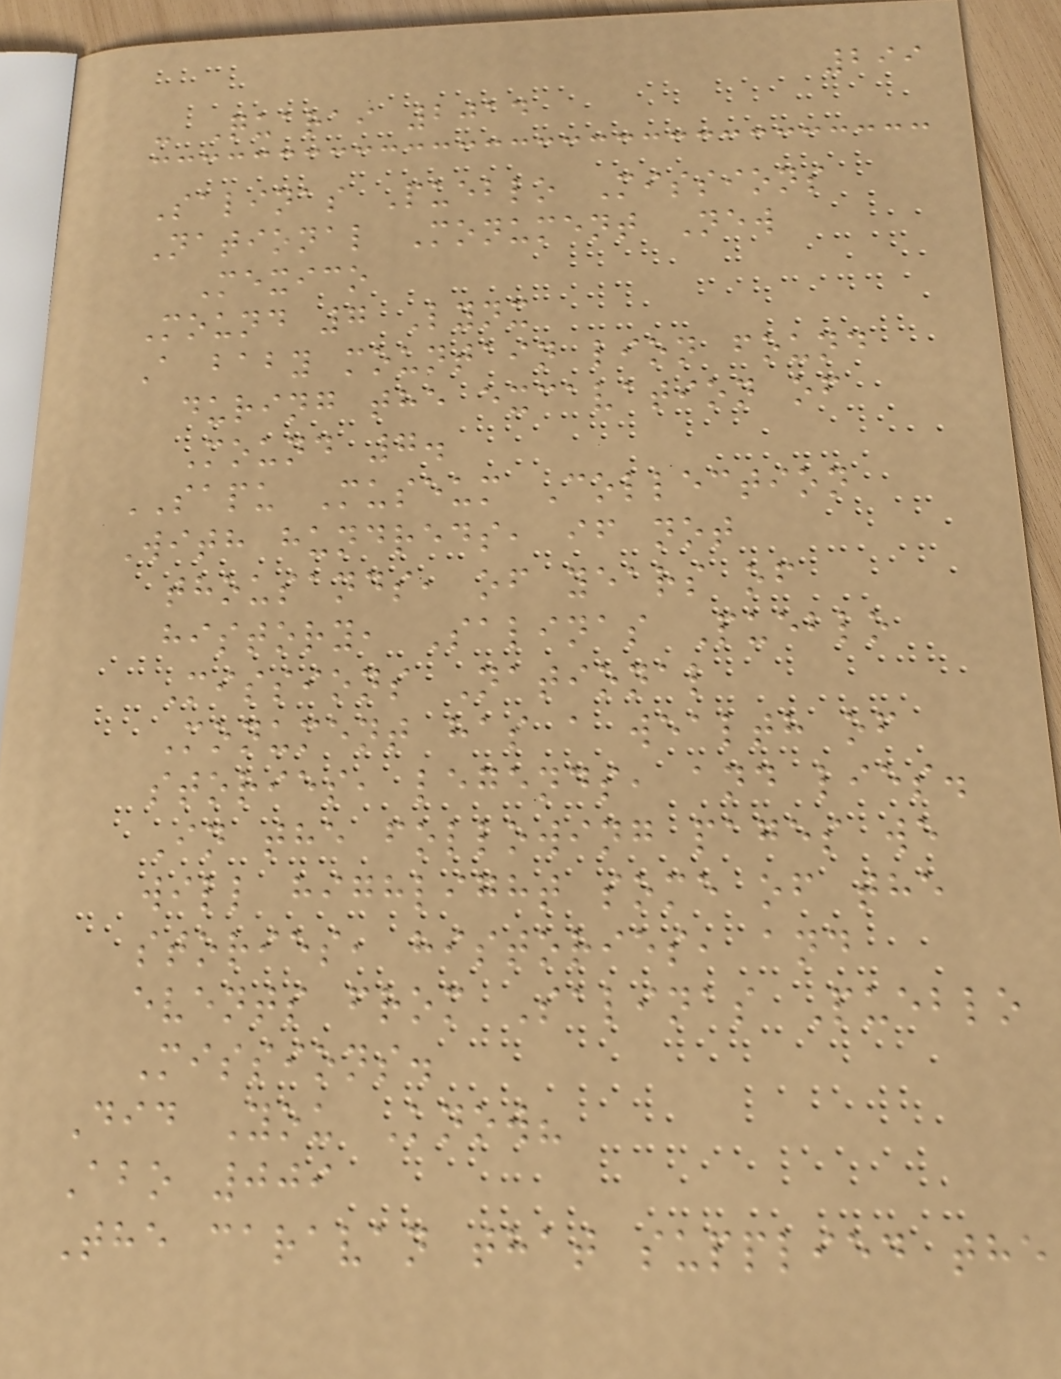299
- Quarai 2014
Salinas Pueblo Missions
National Monument New
Mexico
Mound 7 Lynx
A baby mountain lion found
during the excavation of
Mound 7.
SAPU Museum Collection
With hundreds, if not
thousands, of years of
history, Salinas Pueblo
Missions National
Monument has a wealth of
stories, legends, and lies.
In the following pages we
will highlight some of the
stories, histories, and
events from Salinas Pueblo
Missions.
Did You Know?
Abo 009
The caravan that supplied the
